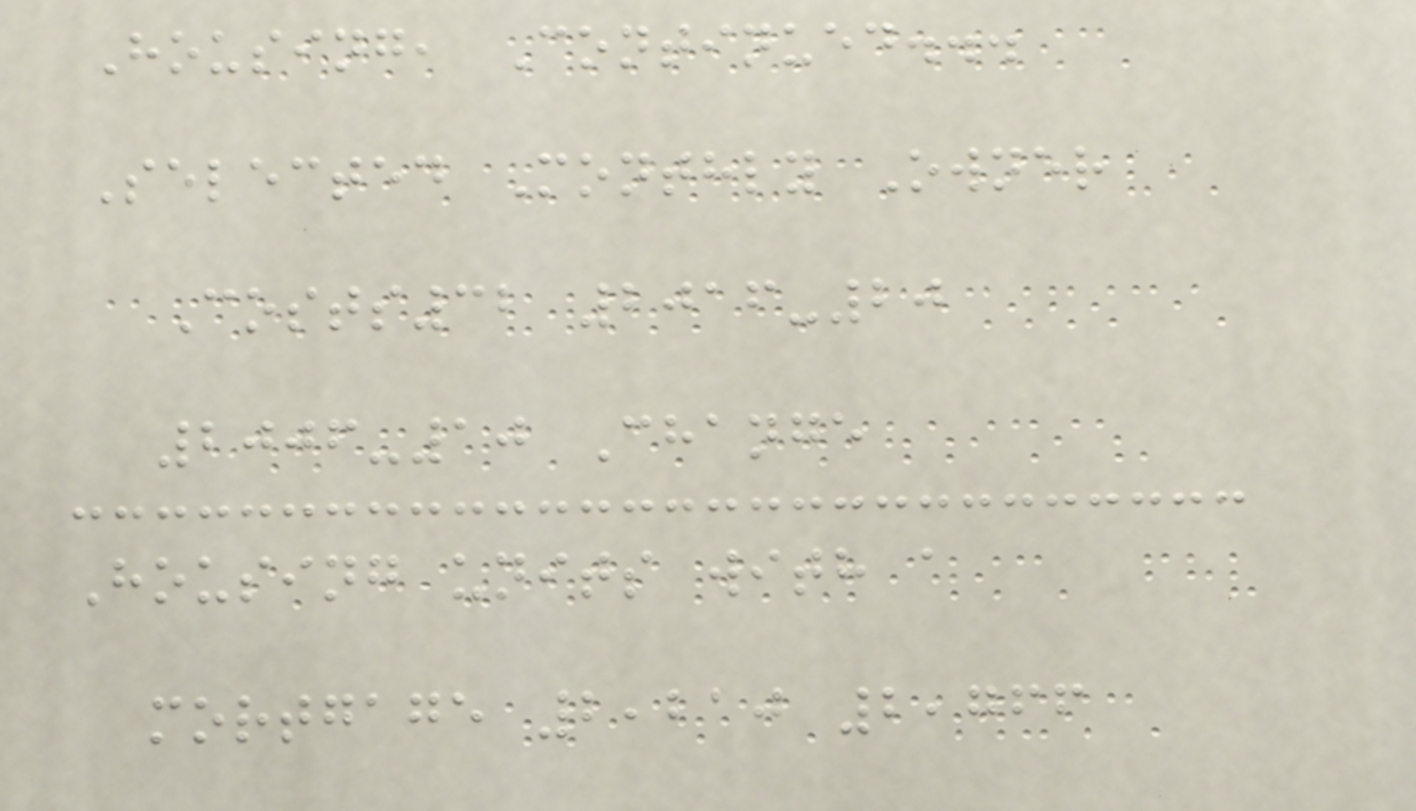Housing, Continued...
Selected Monthly Owner
Costs32 2016-20
2006-10 Change
Housing units with a
mortgage 2,210 2,766
